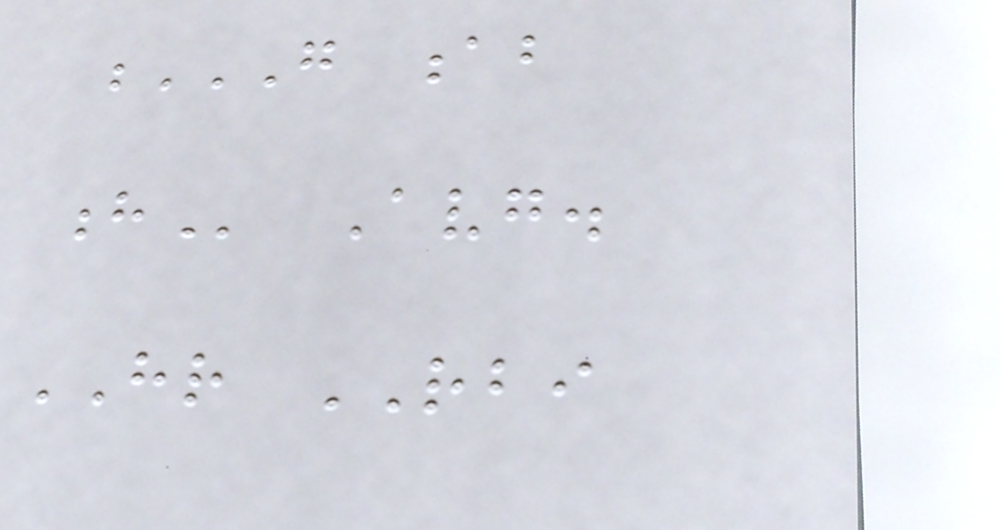G AB
H Avg.
HR RBI
